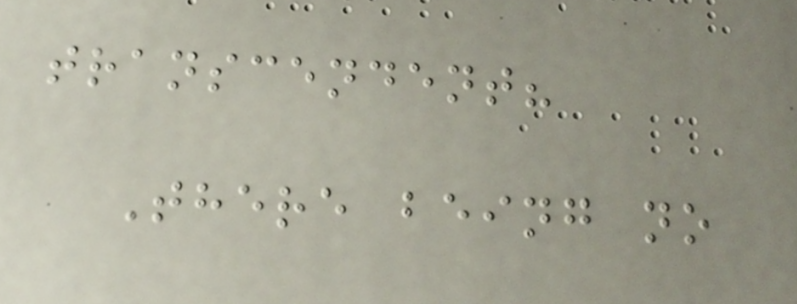transcendent?
There being no
